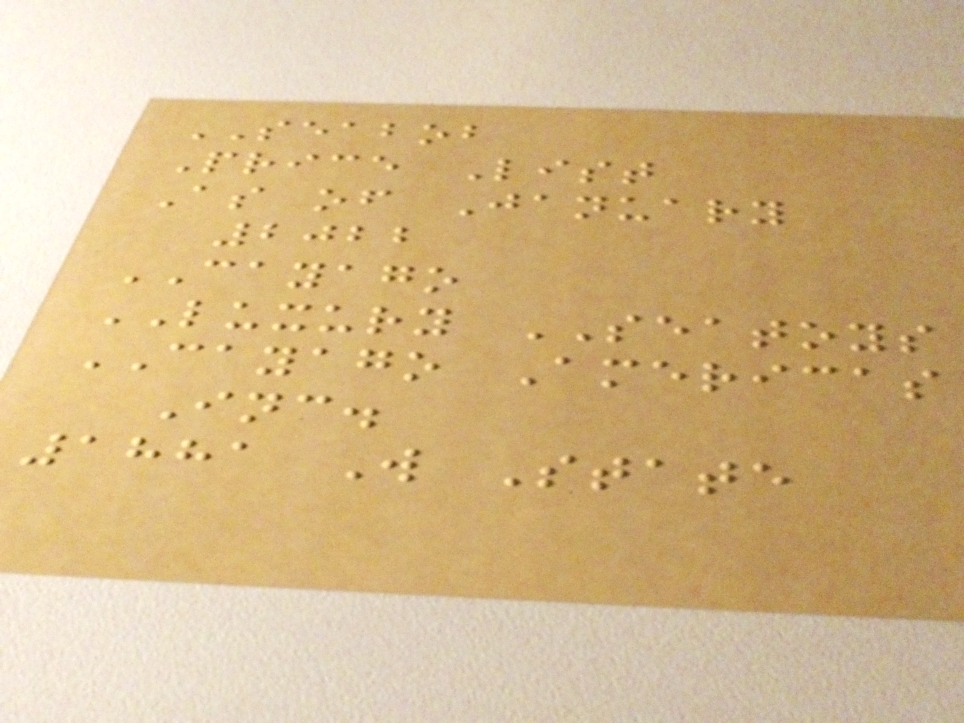SEABOB
Price List
As of January
2022
CAYAGO
LUXURY SEATOYS
CAYAGO Americas
Inc.
1881 W State
